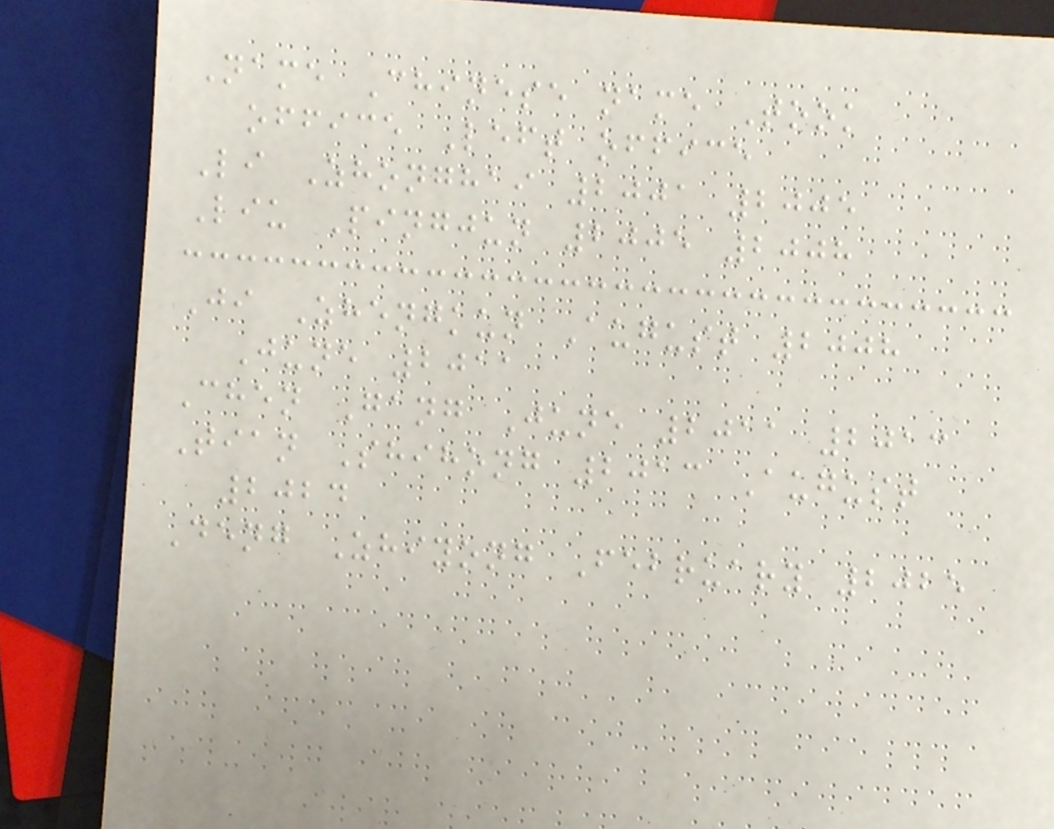Name Chinese name Took
office Left office
Li Zhonghai 2001 2005
Liu Pingjun 2005 2008
Ji Zhengkun August 2008
June 2011
Chen Gang June 2011 2013
Tian Shihong 2013 August
2024
Deng Zhiyong February 2025
